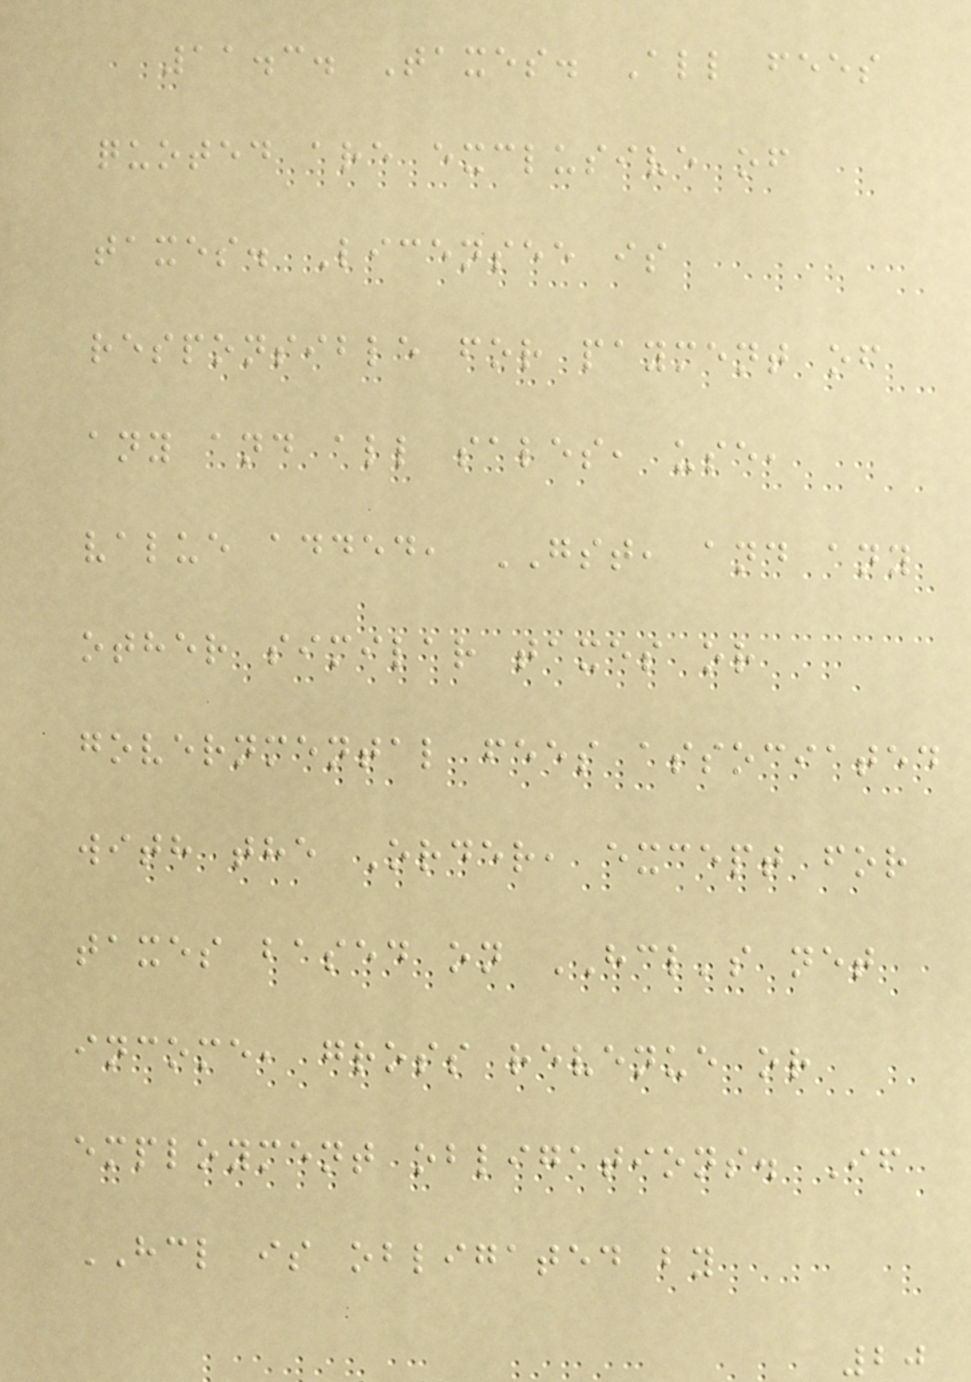11.3. Taxes. All fees
quoted are exclusive of
taxes. Licensee is
responsible for payment of
any and all sales, use,
value added, GST, and any
other similar taxes or
governmental fees associated
with the Order, except for
taxes based on HCL's net
income, gross revenue or
employment obligations. If
HCL is obligated by
20
